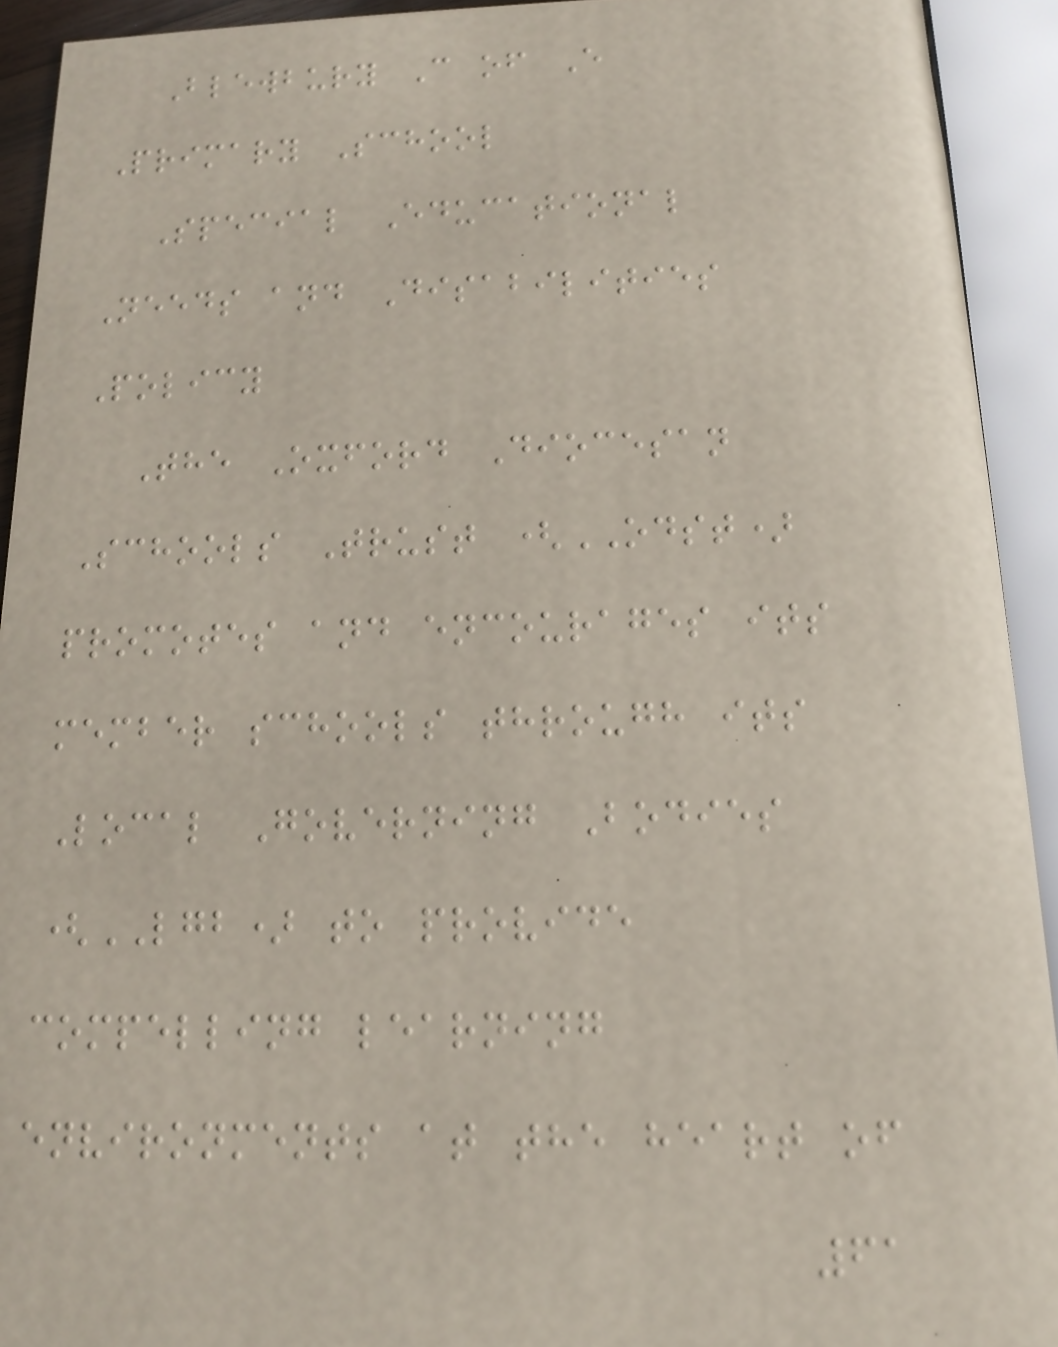Blewbury C of E
Primary School
Special Educational
Needs and Disabilities
Policy
The Oxford Diocesan
Schools Trust (ODST)
promotes and encourages its
member schools through its
Local Governing Bodies
(LGB) to provide
compelling learning
environments at the heart of
61
